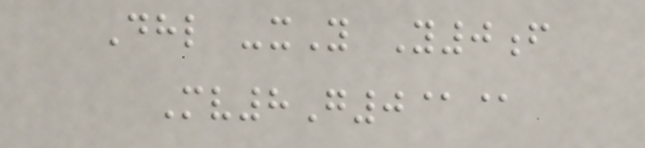Dhl -xY Y0f
Mv8G0@@
